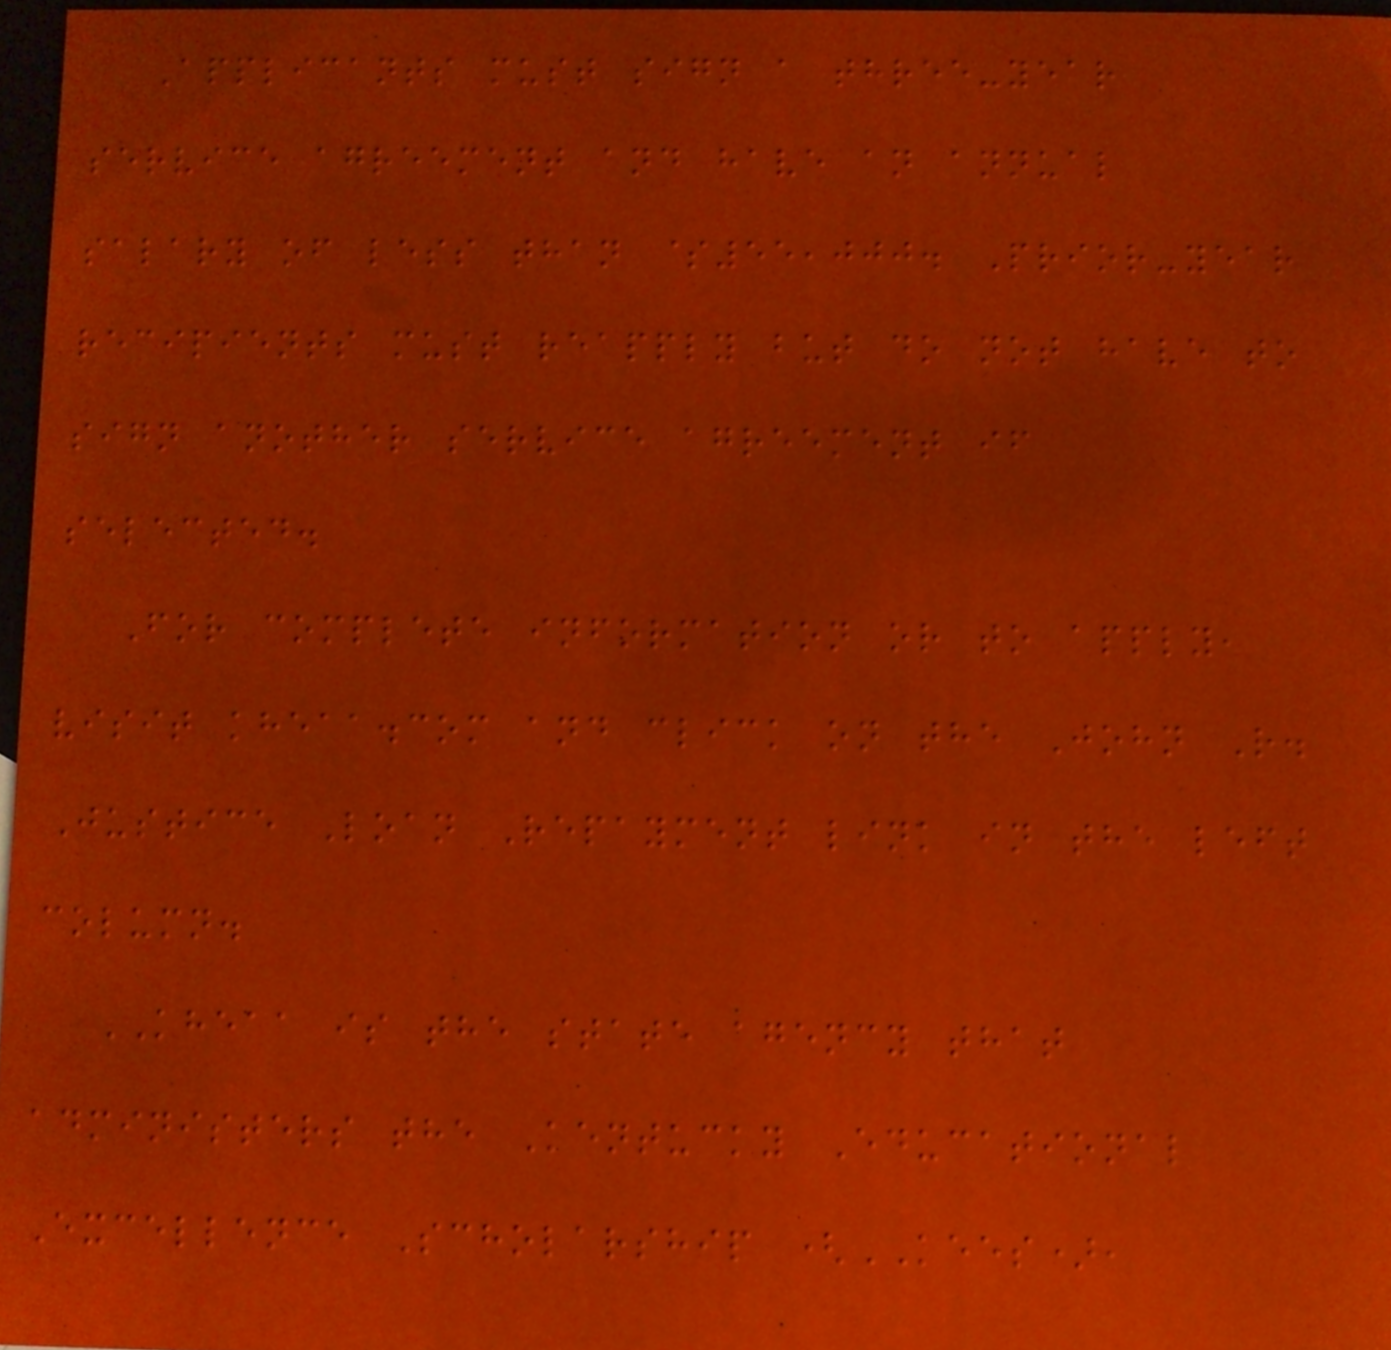Applicants must sign a three-year
service agreement and have an annual
salary of less than $55,000. Prior-year
recipients must reapply but do not have to
sign another service agreement if
selected.
For complete information or to apply,
visit kheaa.com and click on the John R.
Justice Loan Repayment link in the left
column.
KHEAA is the state agency that
administers the Kentucky Educational
Excellence Scholarship (KEES),
